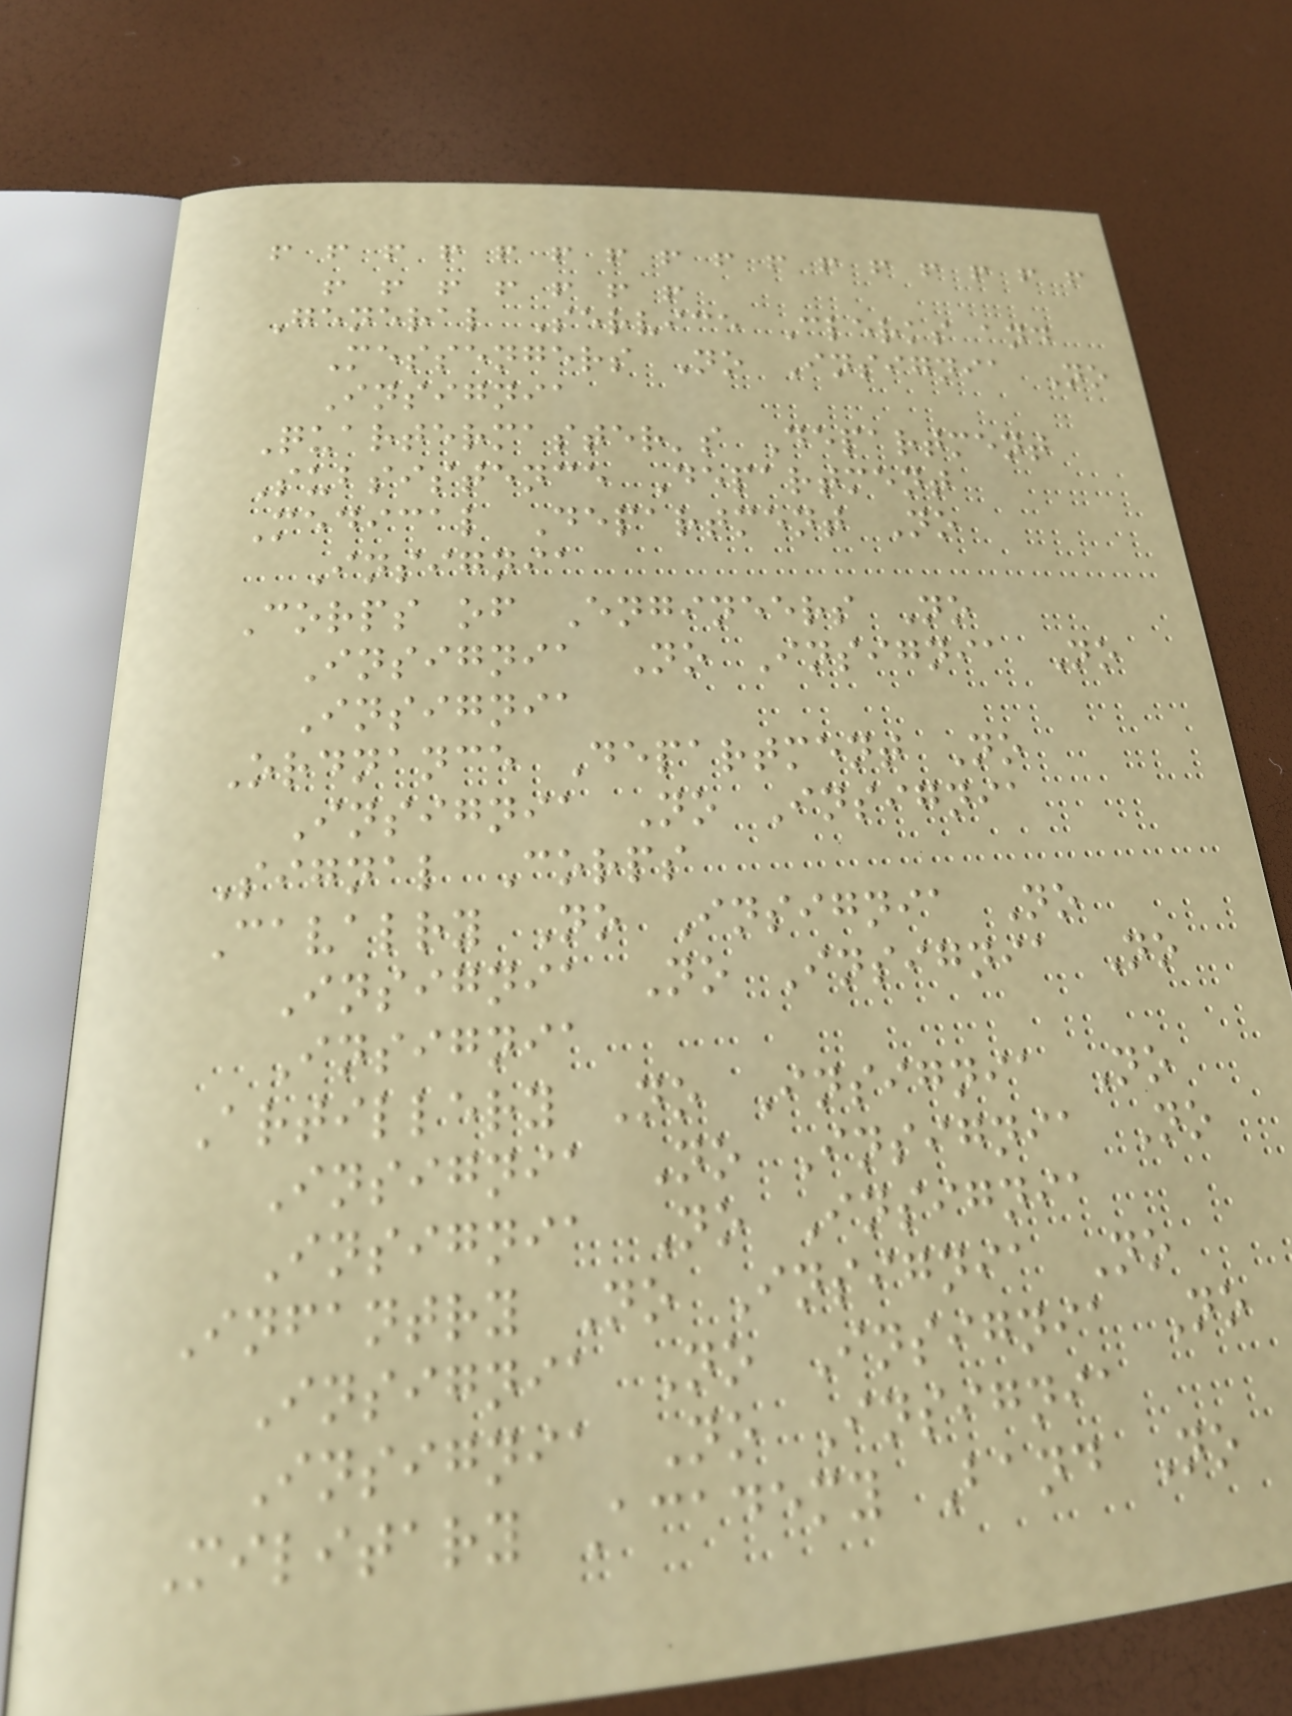! ! ! ! ! ! ! ! ! ! ! ! ! ! ! !
! ! ! ! ! ! !
General Service Clerks and
Messengers No Insignia No
Insignia
Quartermaster's Department
Subsistence Department
Medical Department No
Insignia
Corps of Engineers No
Insignia No Insignia No
Insignia
Ordnance Department No
Insignia No Insignia
Signal Corps
Cavalry No Insignia No
Insignia No Insignia No
Insignia
Artillery No Insignia No
Insignia No Insignia No
Insignia No Insignia
Infantry No Insignia No
Insignia No Insignia No
Insignia No Insignia
Military Academy Band No
